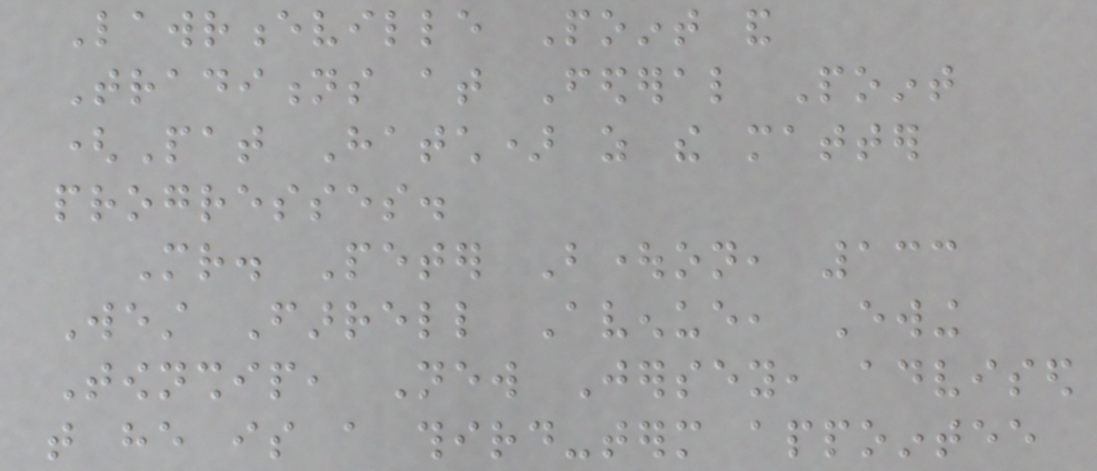Lawrenceville Point and
Traditions at Federal Point
(Pat Hatch) as the matter
progresses.
Mr. Peter Boughton, 133
West Farrell Avenue, Ewing
Township, New Jersey, advised
that he is a third-term appointee
